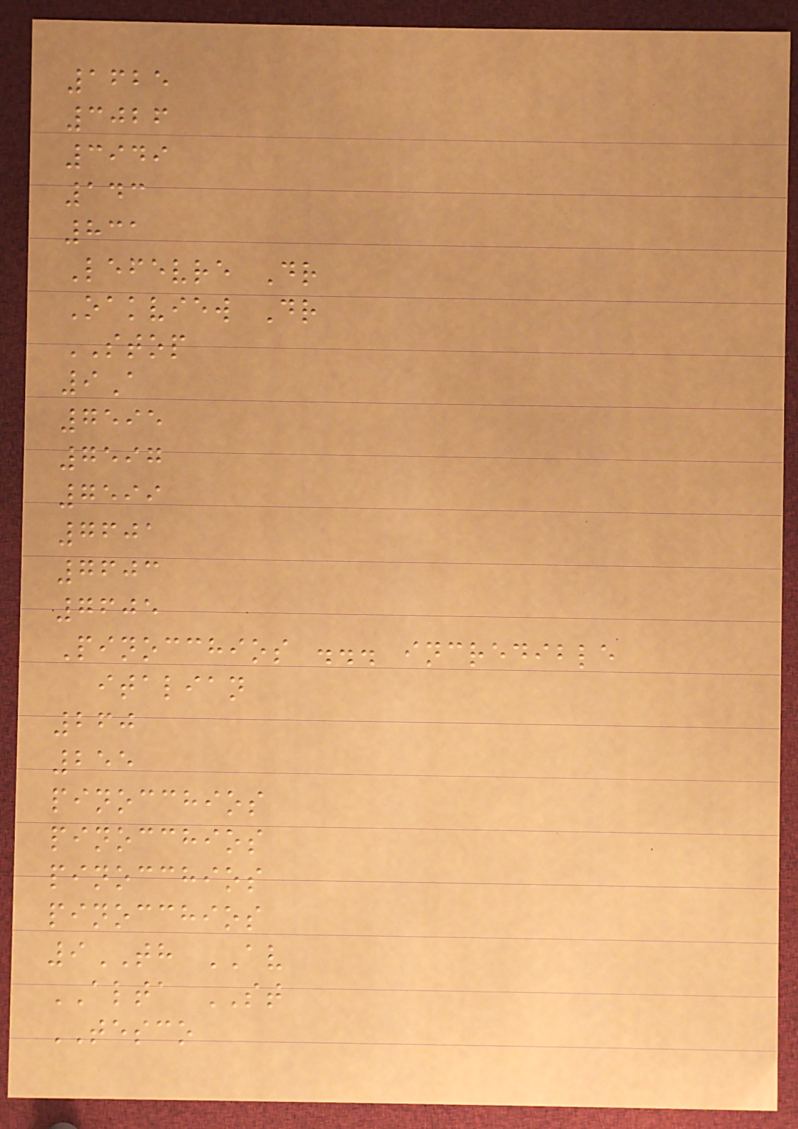1625
3026
3949
143
831
Lefevre Dr
Oakview Dr
STOP
9A
7595
7597
7599
7601
7603
7605
Pinocchios ... incredible
italian
260
255
pinocchios
pinocchios
pinocchios
pinocchios
9TH AV
ALTA ST
TESCO
